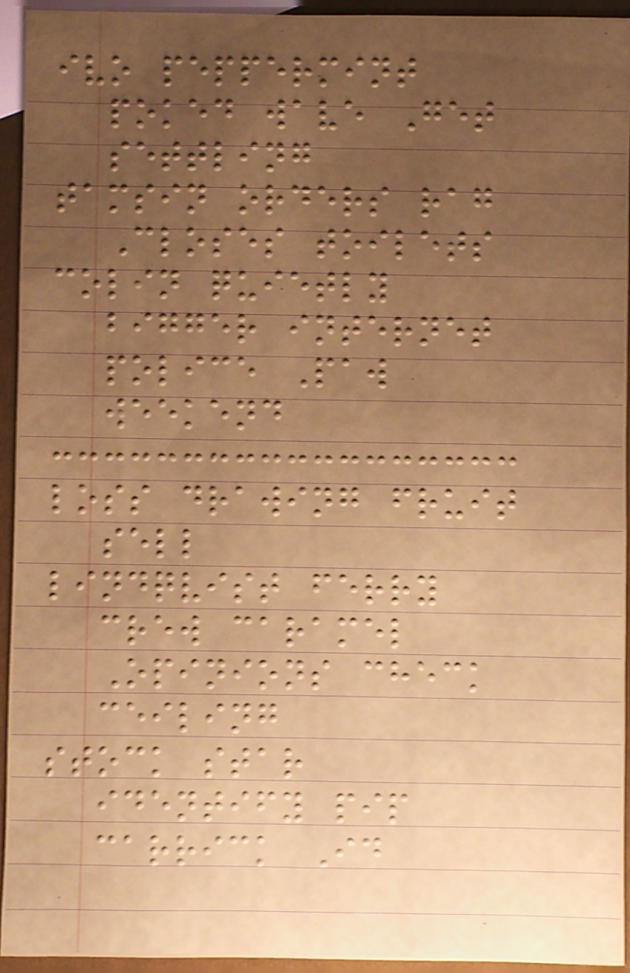ivo peppermint
poked wave Get
settling
tamsin orders rag
Closes toilets
colin quietly
bigger internet
police Paw
weekend
loss drawing fruit
sell
lindqvist ferry
crew caramel
Opinions check
ceiling
stock star
identify pip
carrick Id
